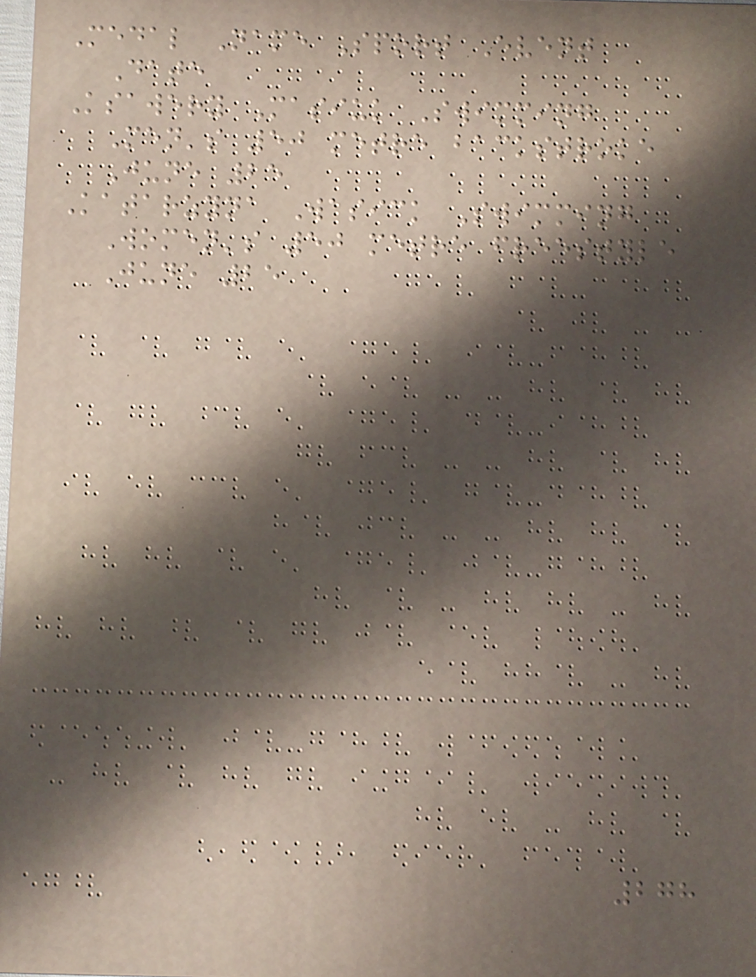Medal Name Sport Event
Date
Ksawery Masiuk Swimming
Men's 50 metre backstroke
June 25
Katarzyna Wasick Swimming
Women's 50 metre freestyle
June 25
278
